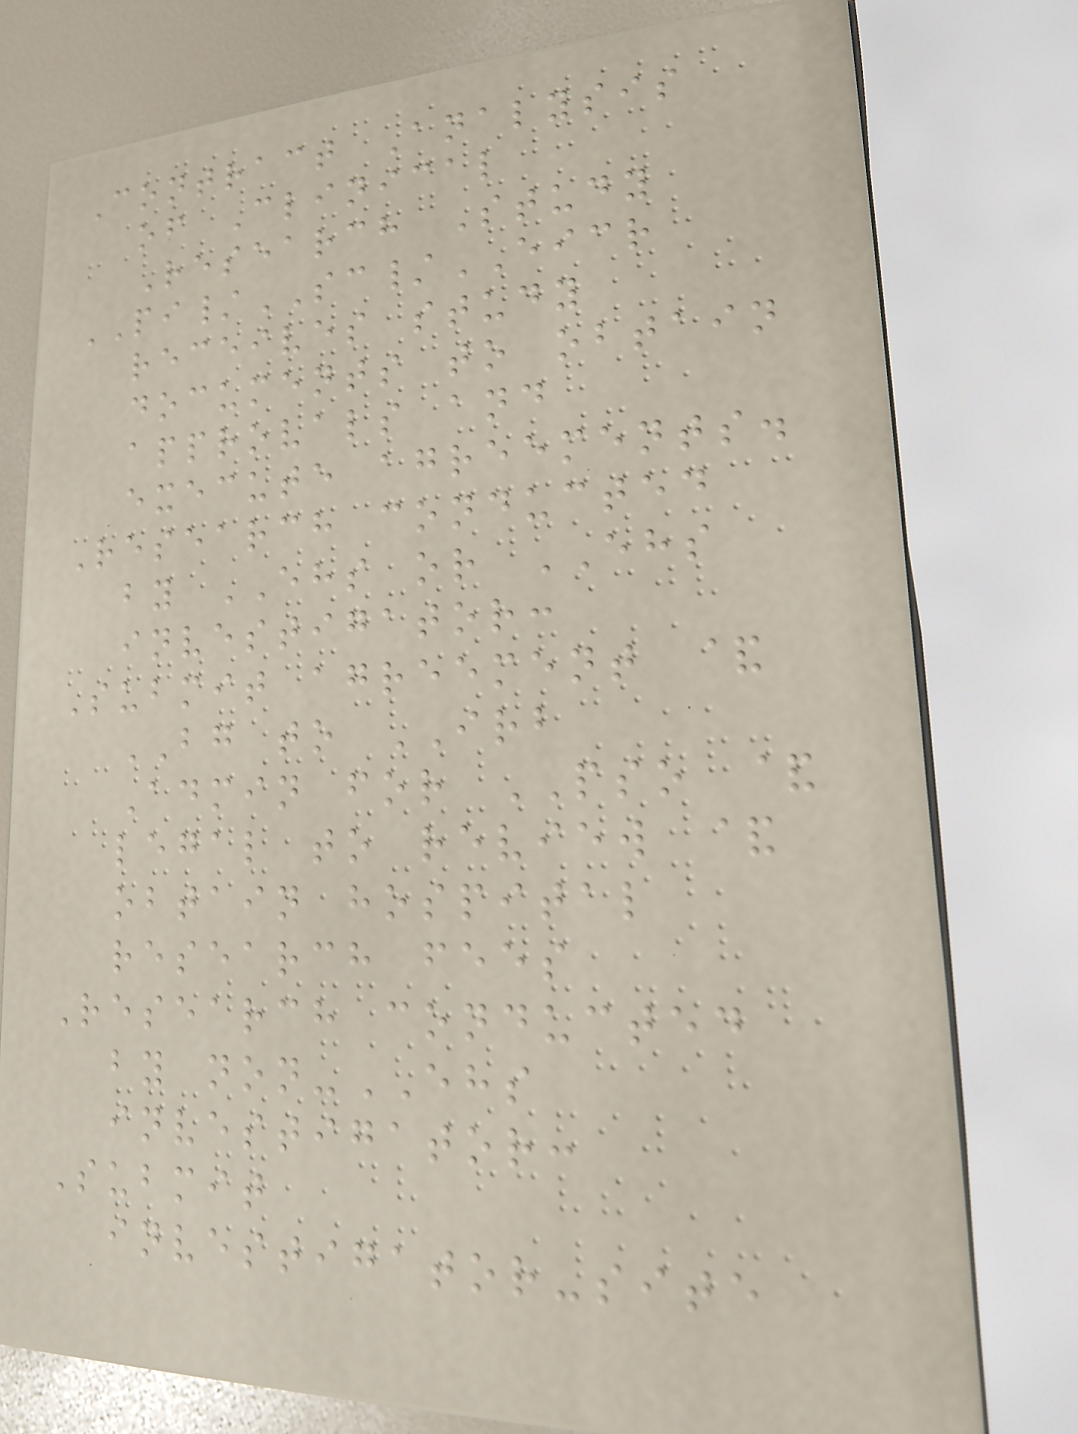Contract Analysis
of Clinical
Research Study
PI/SC/EICR
receives study
documents to obtain
approvals and
execute agreements.
Research conducted
by EHS or EHS
investigator:
Submit agreement &
BG to IRB
Admin for PSO &
legal to review &
obtain hospital
research fees
Research conducted
by non-EHS
investigator:
Submit
investigator-site
